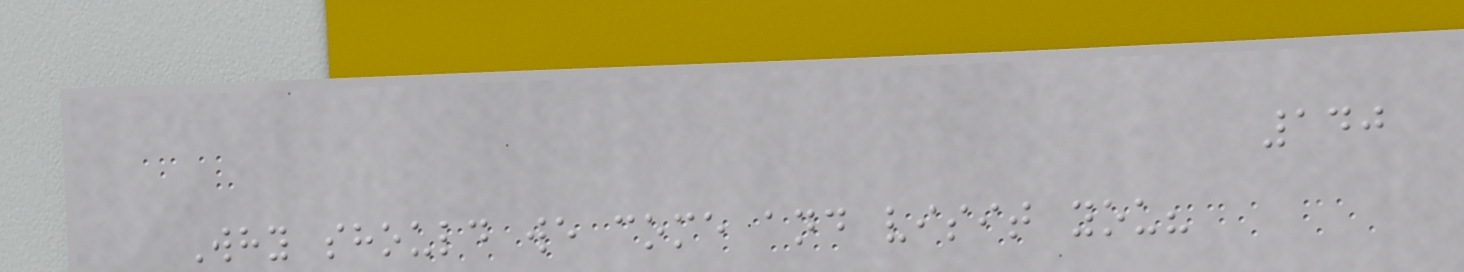140
Why should we come and visit you?
